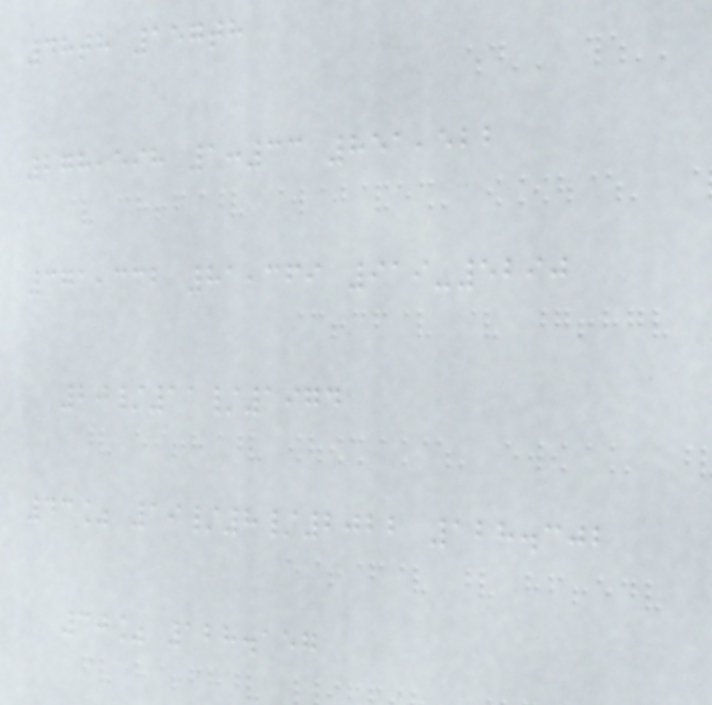48th 157th
278,598 1:33 851,522
371,332 81,369 919-5290
20/11/1974
43% 19/8/2022 128.302
30% 128.157
